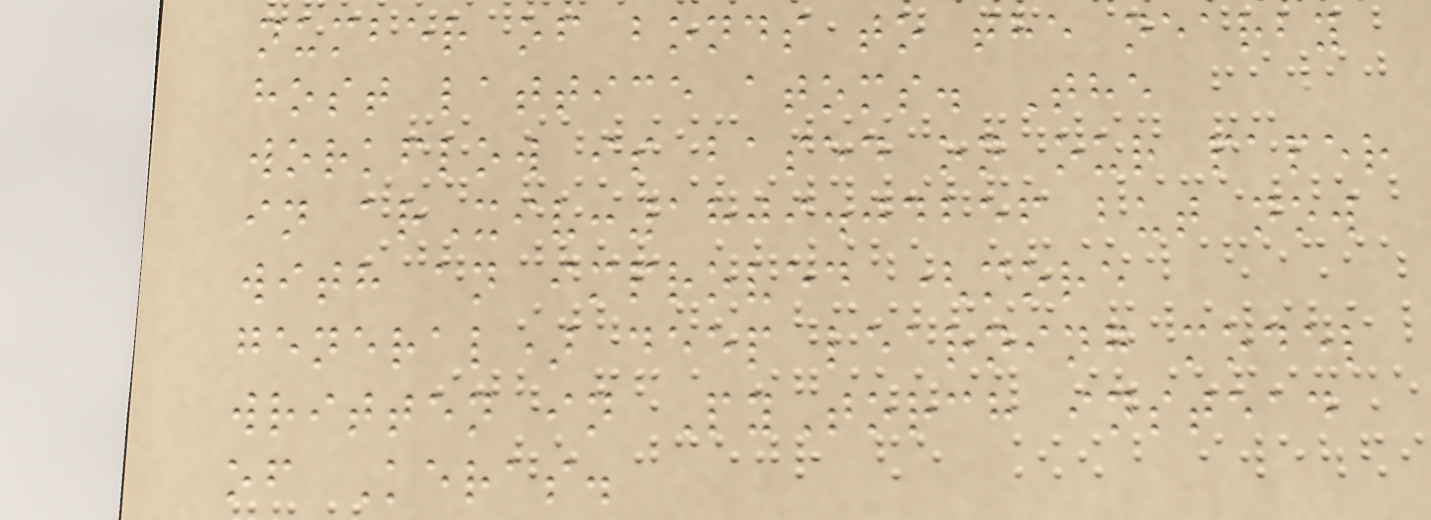number of bonds to the nearby
host lattice atoms. The
workflow is based on our paper
in arXiv:1809.04256 but now
with an improved (more
general) deep learning model
written in PyTorch instead
of Keras.
